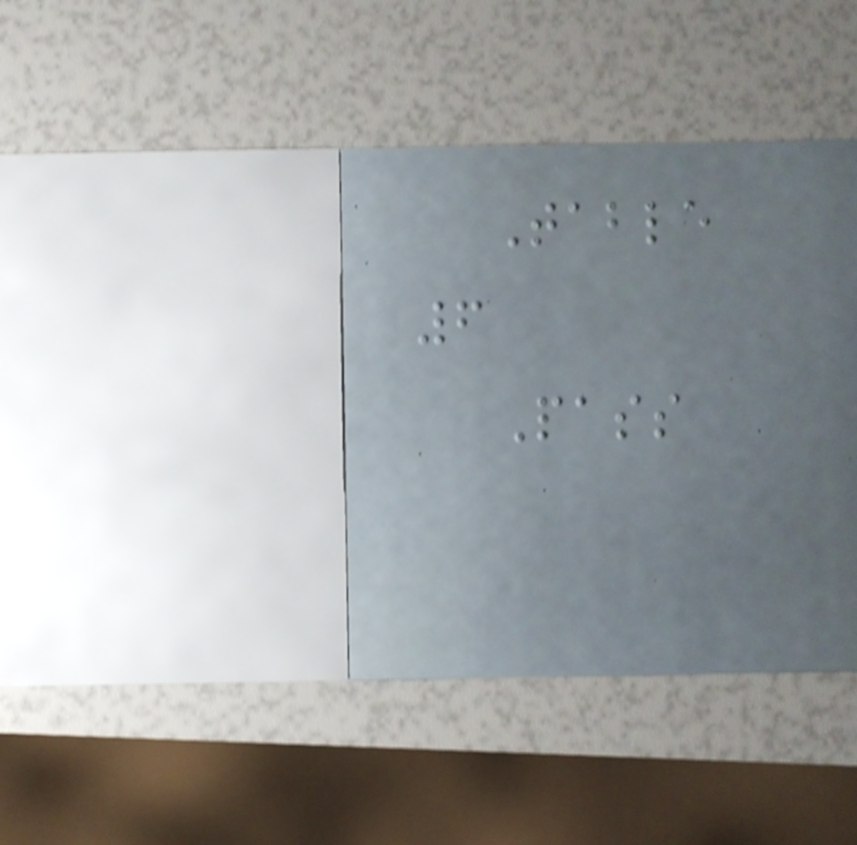Table
6
Pass
